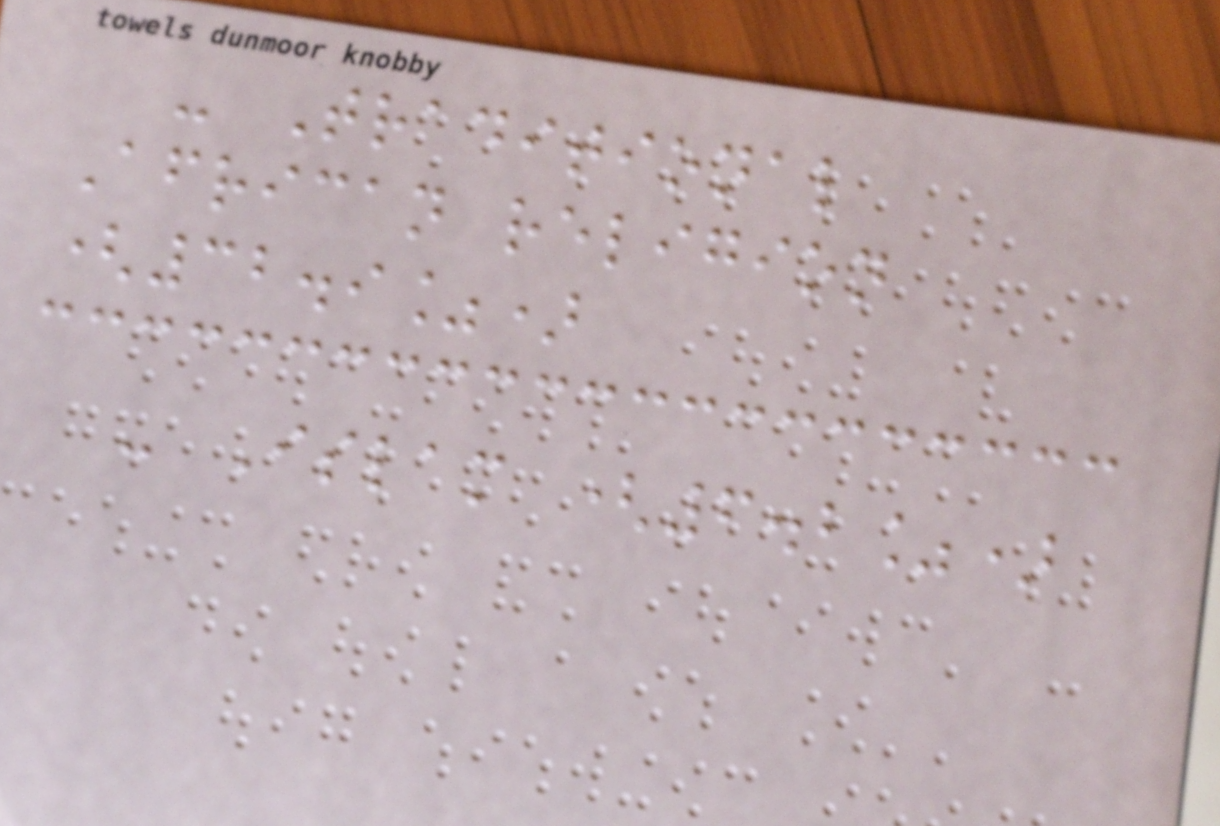- Traditional
African religion
(32.9%)
- Islam (6.2%)
